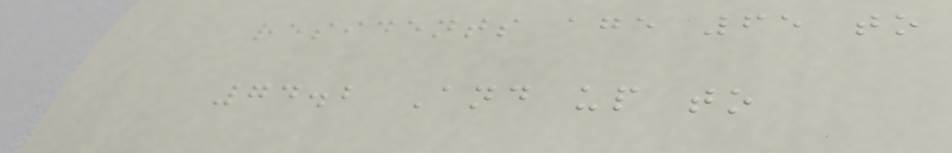residents age 65 to
74.2 And up to
